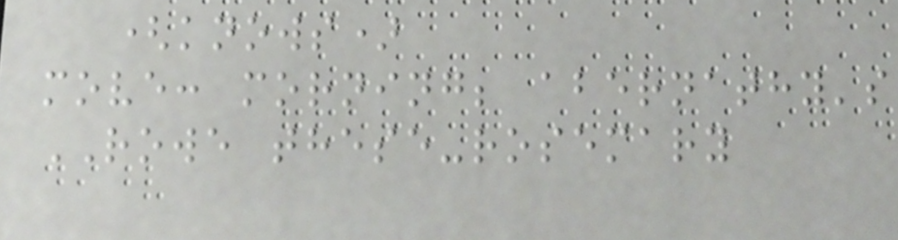(knows)
move: morning; abernathy's
ROWE these-rosemary
